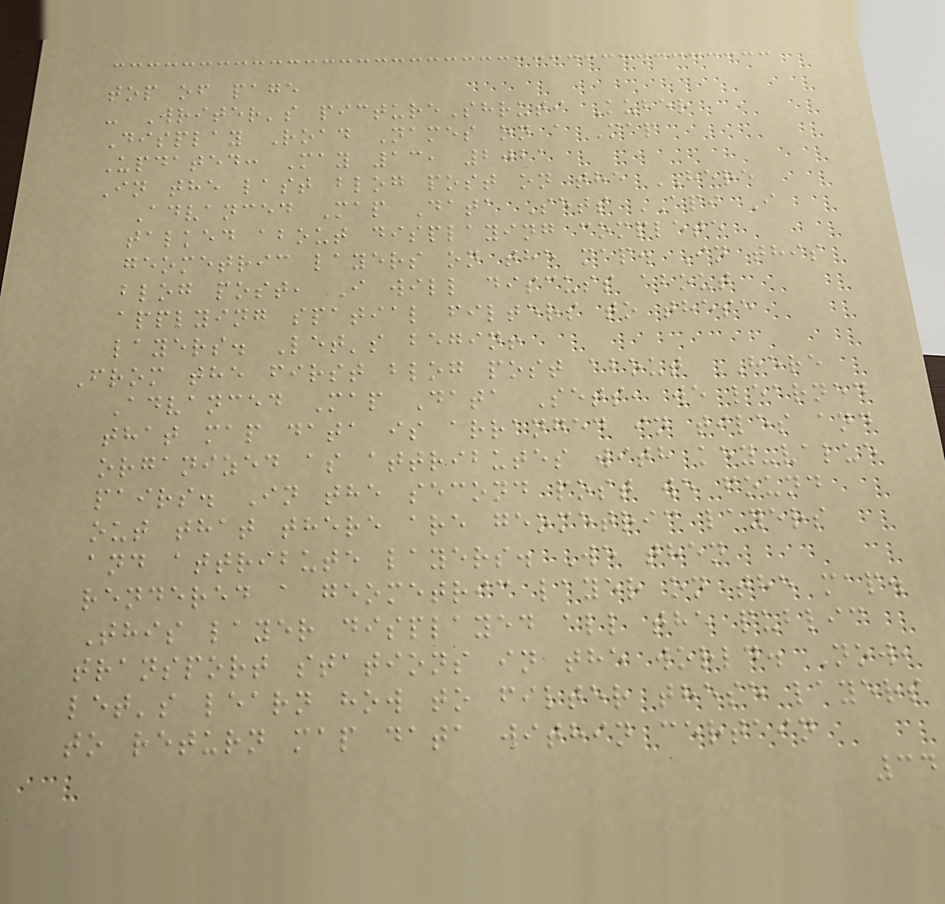top of page
- Writer's pictureShruti Kuber
Display Road Names on a Map
Updated: May 13, 2021
In the last blog post on the HERE
Advanced Map Data Sets API I
talked about displaying complete
geometric layers on the map. In this
blog post, I will discuss about
applying spatial filters to these
layers. Let's begin!
From the first blog post about HERE
Advanced Map Data Sets, we learned
that map data is arranged in tiles and
organized as attributes with key-value
pairs. In the second post we found
out that there are geometric layers
and attribute layers. We then
rendered a geometric layer on the map.
This layer displayed all the public
transport stations in the world. Now,
let's learn how to filter these layers
to return map data within certain
34
